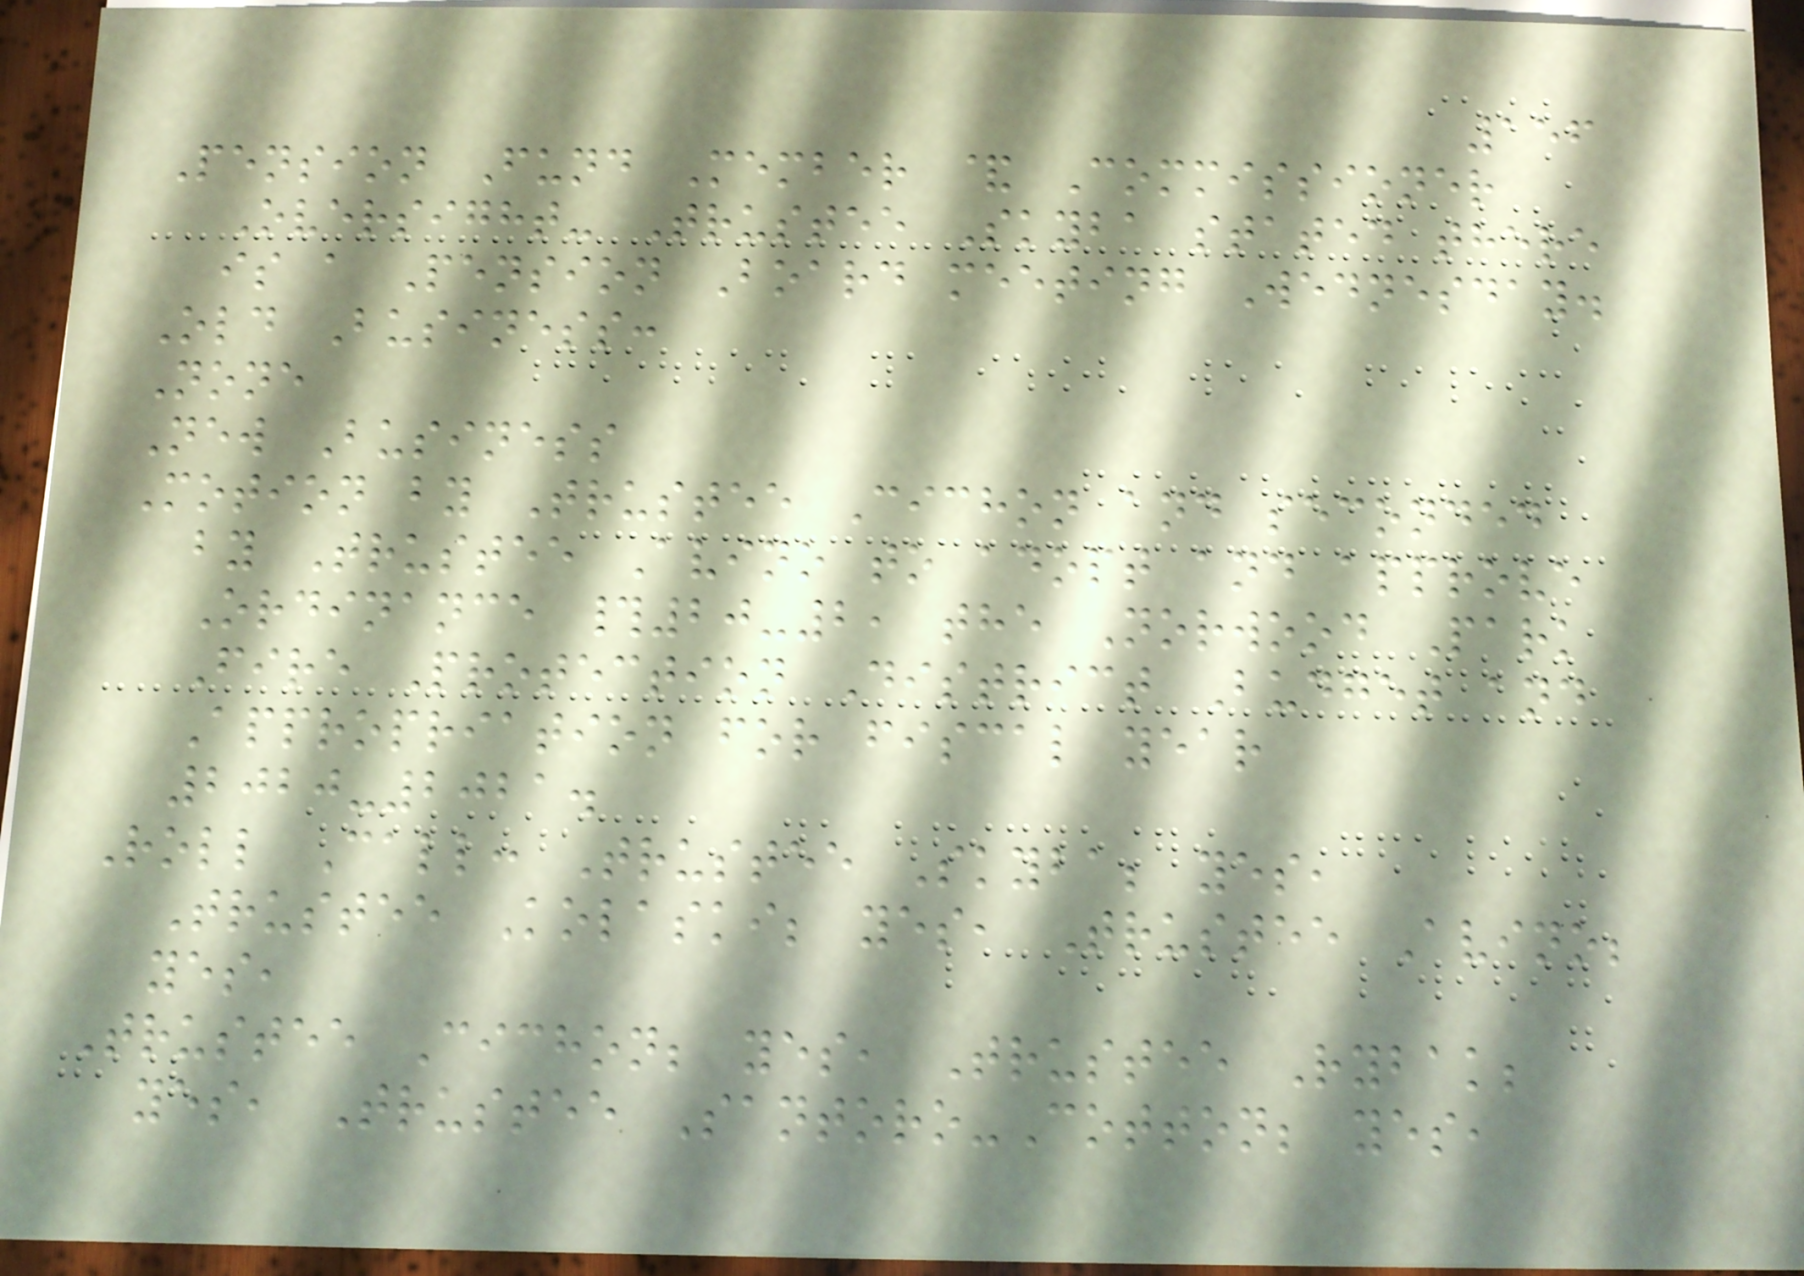156
Pension Fund Member & Commissioner
Oversight- Trustee Skyba stated there
is a Pension Board meeting Wednesday.
Old Business:
None
New Business
Motion by Trustee Cichon and seconded
by Trustee Avino to adopt and approve
Ordinance #20-2, the Norwood Park
Fire Protection District Budget and
Appropriation for fiscal year
2020-2021.
Roll Call: Trustee Skyba; yes,
Trustee Kolaski; yes, Trustee Avino;
yes,
Trustee Cichon; yes, Trustee Rybak;
yes, Trustee Santoro-Cotton; yes,
